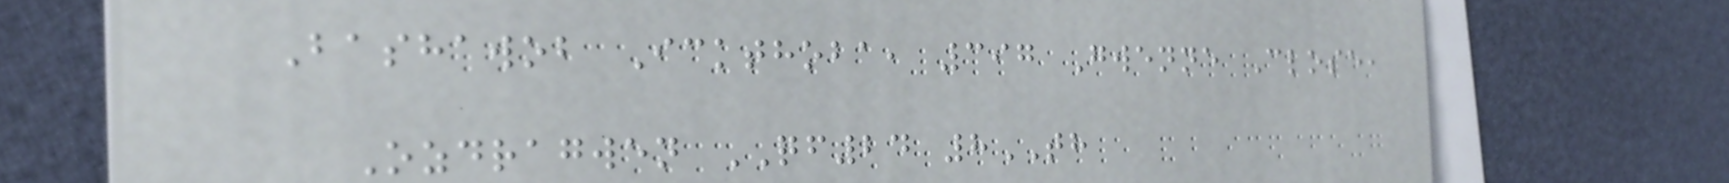Bashawob Ickthoba, 397 Gwenne Close,
Ozdragwen QF24 8TH
